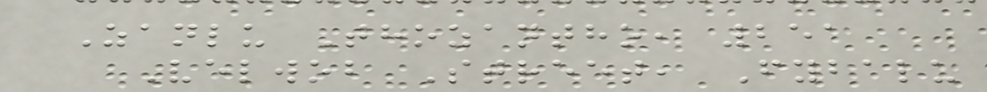Zanlu Thozantho, 251
Velwob Street, Fybalu
